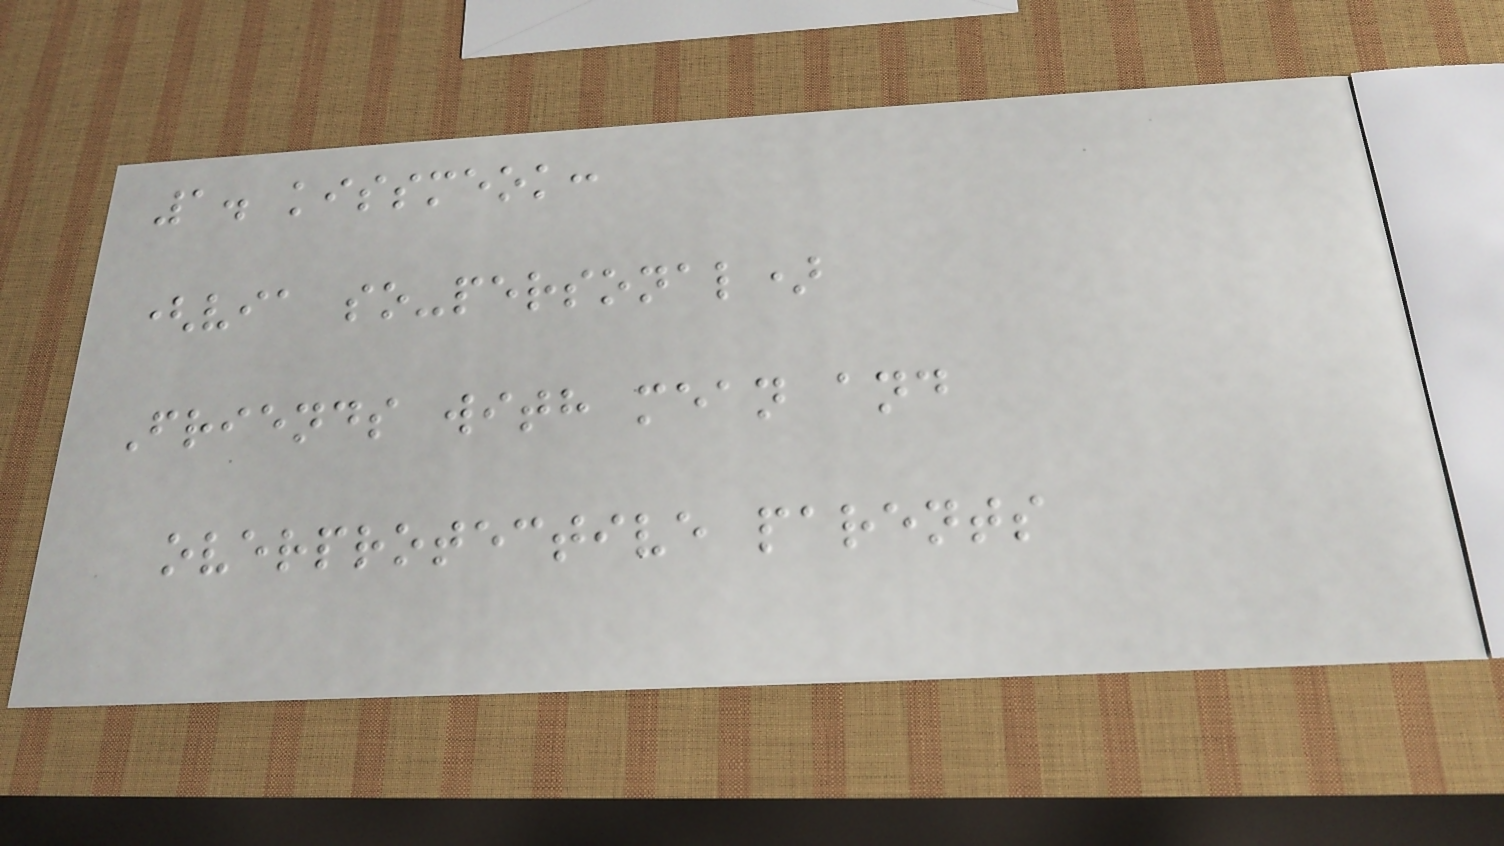1. kissmeok:
(via so-personal)
Friends with mean and
overprotective parents
